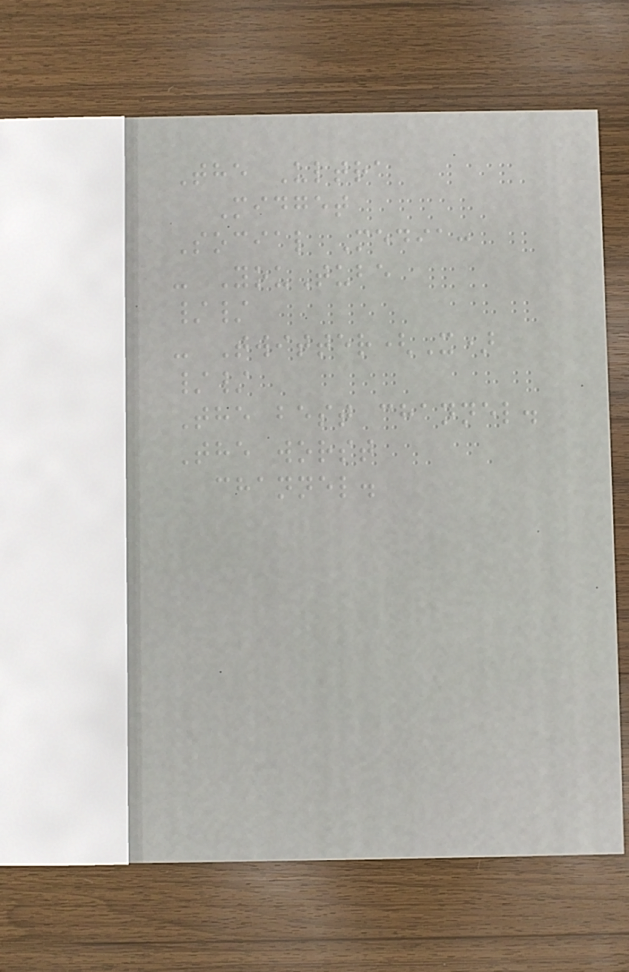The Ultra
Midget
Social Media:
- YouTube
//
- Twitter(X)
//
The best channel.
The worst
channel.
